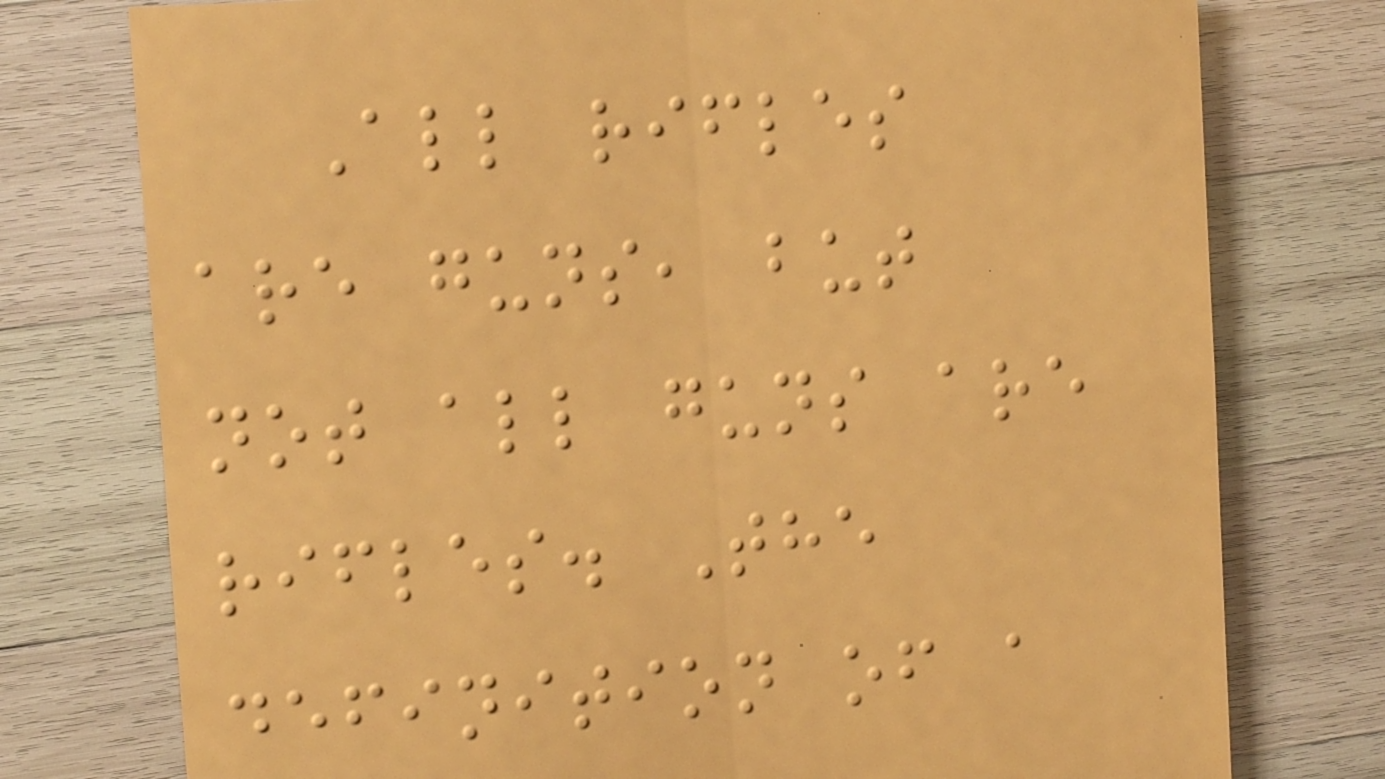All rifles
are guns, but
not all guns are
rifles. The
definition of a
